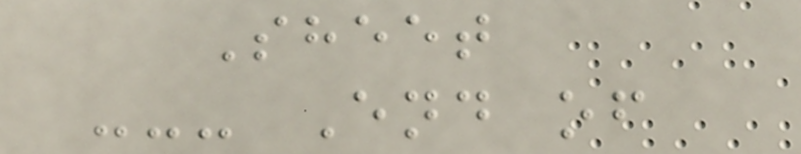Sheet
--- End of
